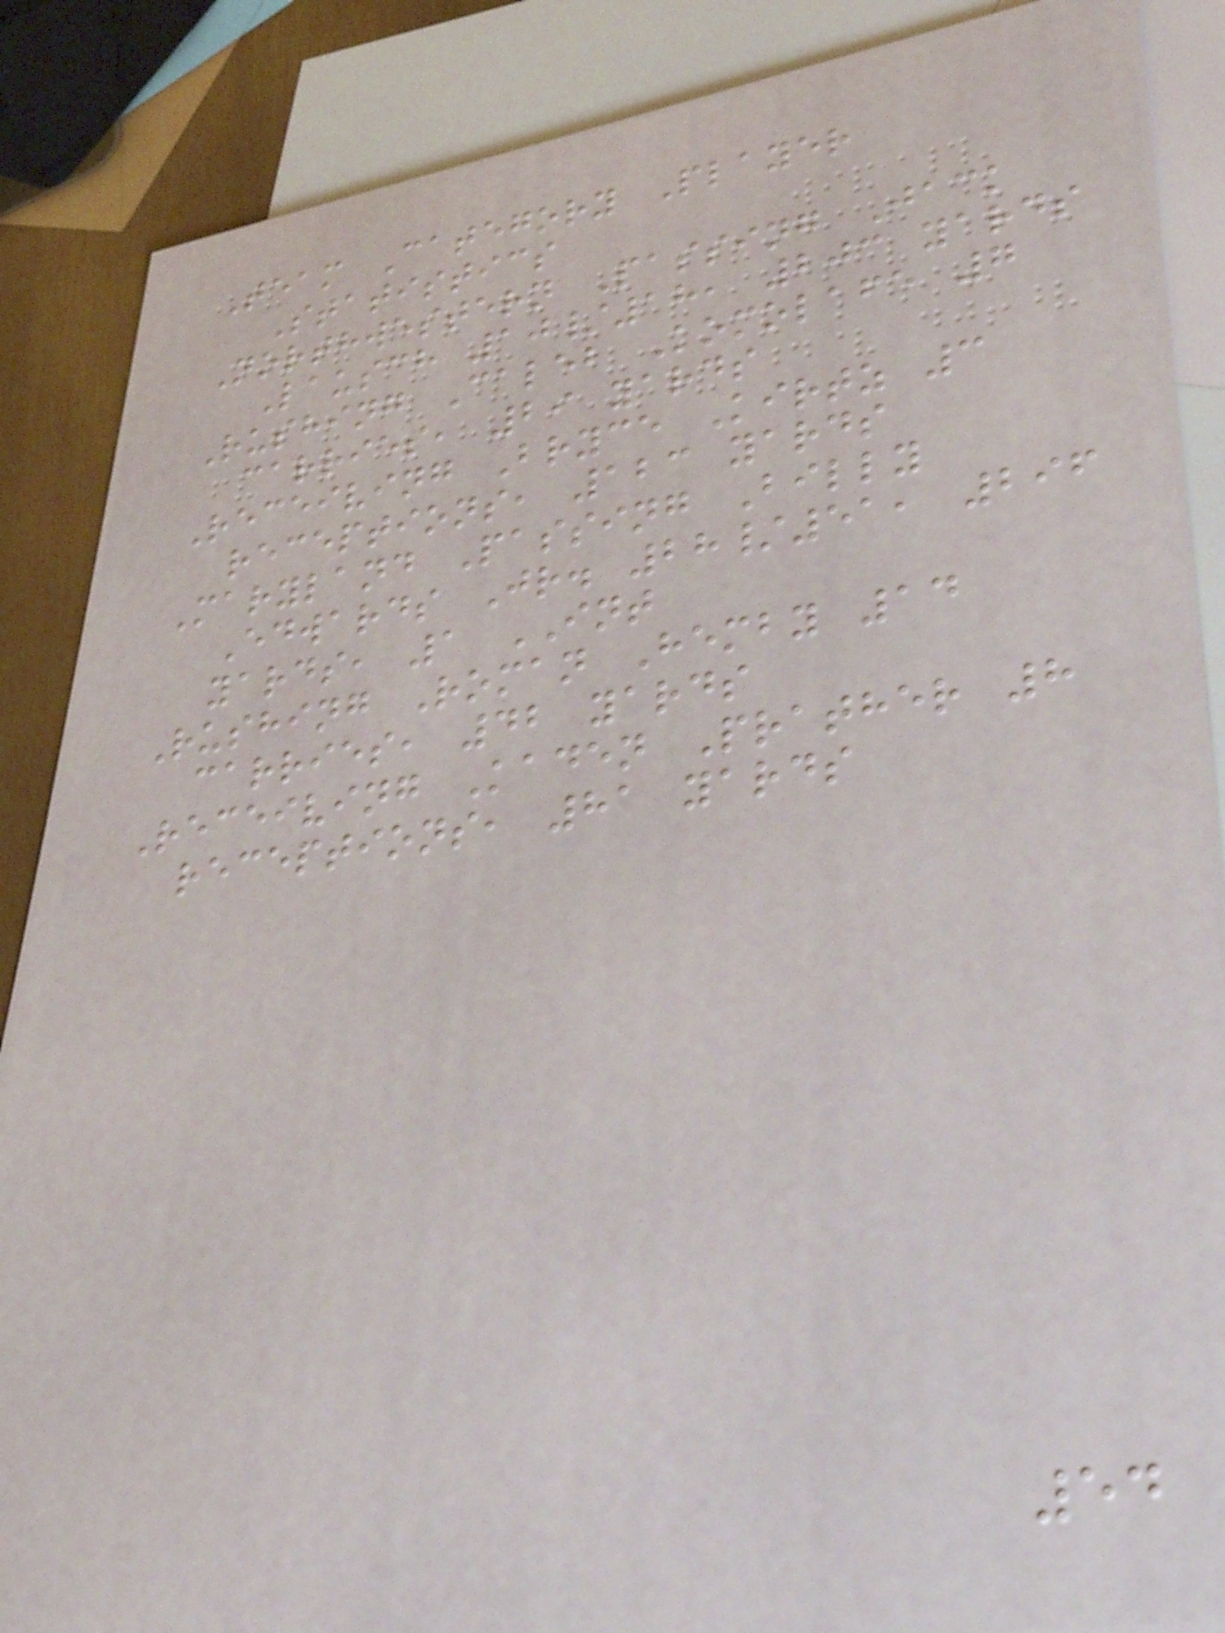Team Category Player
Statistics
Northwestern Passing Jack
Lausch 10/18, 203 yards
Rushing Caleb Komolafe 7
carries, 29 yards
Receiving Bryce Kirtz 3
receptions, 123 yards
Maryland Passing Billy
Edwards Jr. 28/51, 296
yards, 1 INT
Rushing Roman Hemby 14
carries, 42 yards
Receiving Kaden Prather 8
receptions, 81 yards
54
